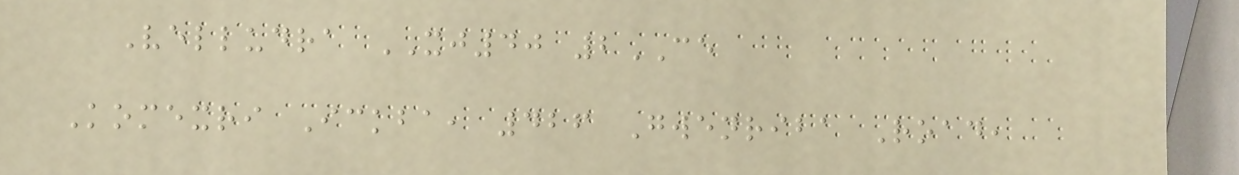Velludra XJ40 2CE
Komexri Ickba, 426 Gwenriba Road,
